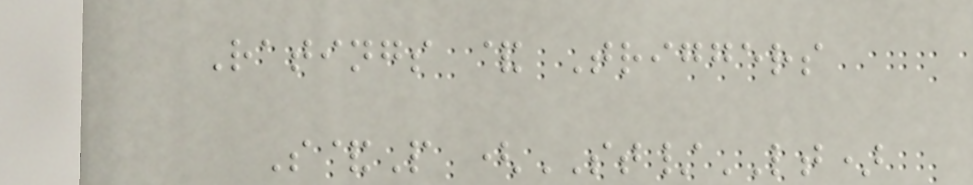Ratings & Triggers
S&P (ST/LT)
